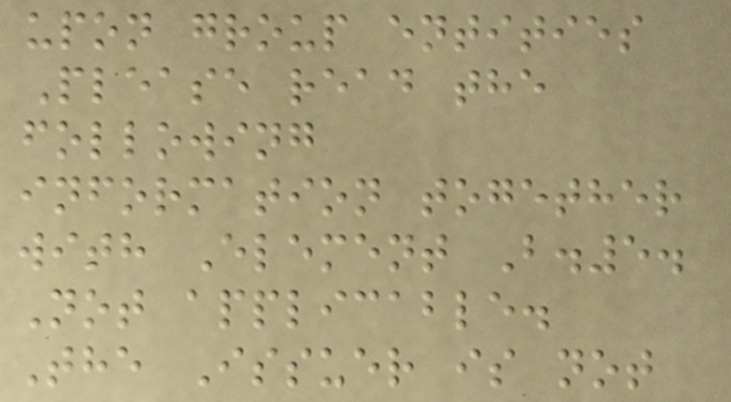upon group entities
Please read the
following
information together
with Element B.5.
Not applicable.
The Issuer is not
